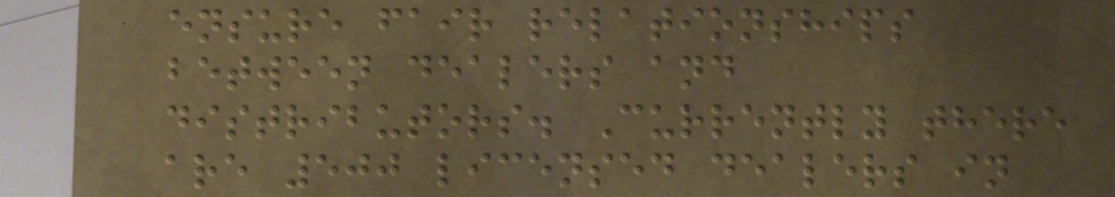ensure fair relationships
between dealers and
distributors. Currently there
are 500 licensed dealers in
